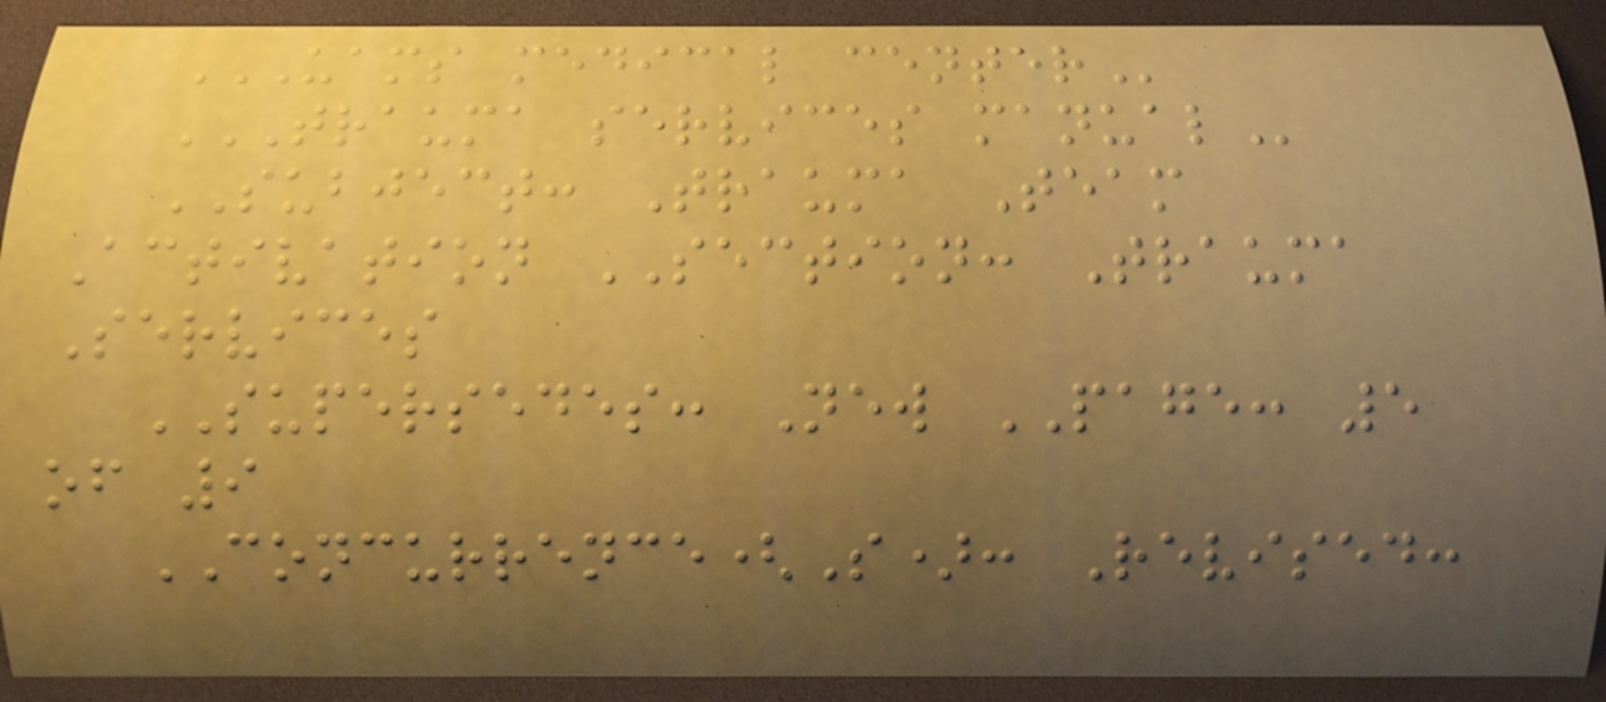UAMS MEDICAL CENTER
TRAUMA SERVICES MANUAL
SUBJECT: Trauma Team
Activation SECTION: Trauma
Services
SUPERSEDES: New PAGE: 5
of 9
CONCURRENCE(S): Revised:
